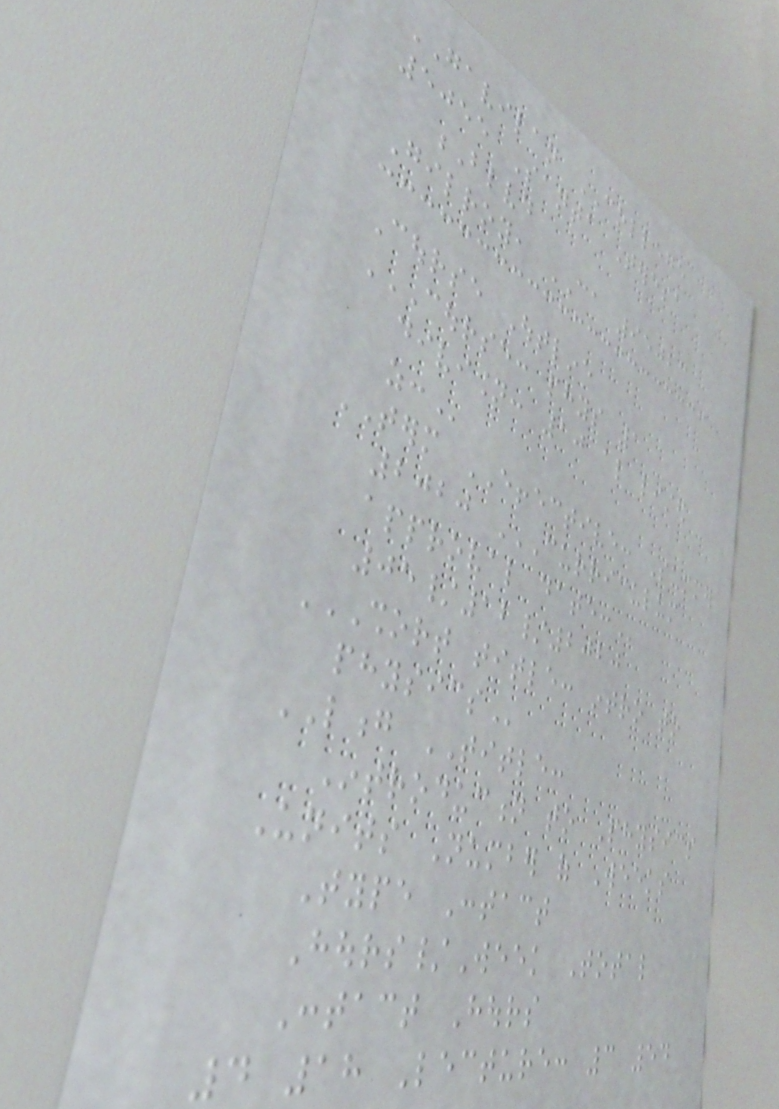GAVILAN COLLEGE
5055 Santa Teresa
Blvd
Gilroy, CA 95023
Course Outline
COURSE: PHYS 1
DIVISION: 10 ALSO LISTED
AS:
TERM EFFECTIVE: Summer
2020 CURRICULUM
APPROVAL DATE:
05/12/2020
SHORT TITLE: INTRO TO
PHYSICS
LONG TITLE:
Introduction to Physics
Units Number of Weeks
Type Contact
Hours/Week Total
Contact Hours
4 18 Lecture: 3 54
